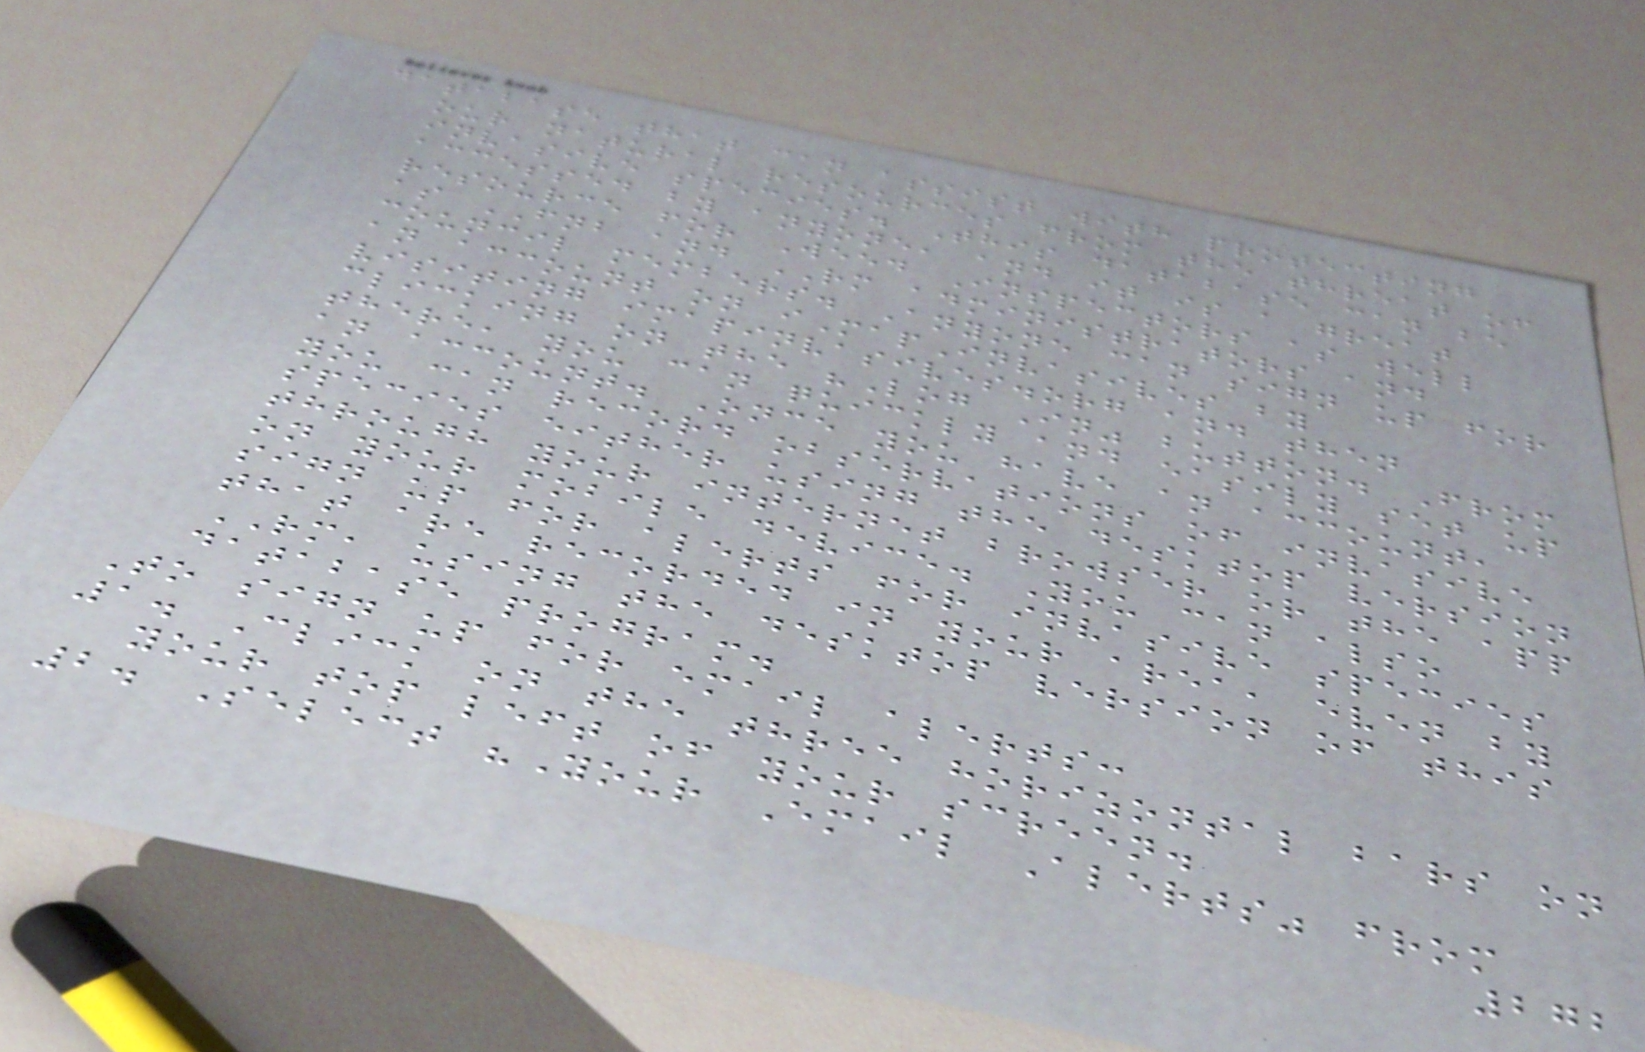database that can assist with protecting
our natural resources from the threat of
invasive species. This database can be
accessed by anyone, and it is a great
resource for Weed Inspectors as well
as FNB and RM administrators and
council members. Anyone can sign up for
an account on iMapInvasives by
visiting imapinvasives.org and then
clicking on the "Log In" button. From
there, you can quickly and easily set up
an account. Once you have an account,
you can record observations of invasive
species either using the desktop version
through your internet browser or the app
on your mobile device. You can also
sign up for alerts for invasive species
that are recorded in your area, even by
RM, using the desktop version of this
database program.
To sign up for email alerts:
1. Click on the three horizontal bars on
your top left of your screen.
2. Select "Your Email Alerts" from
272
